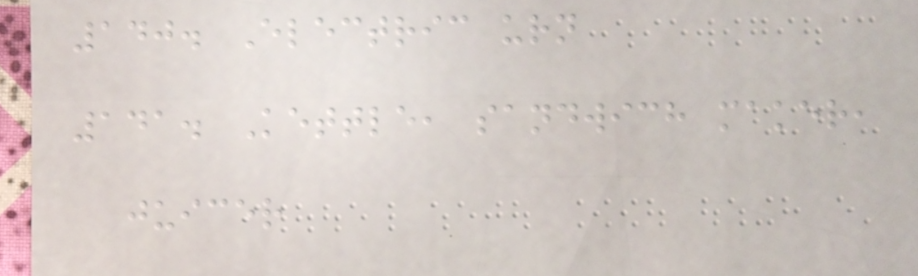140. Electric urn
141. Kettle, sandwich maker,
juicer
